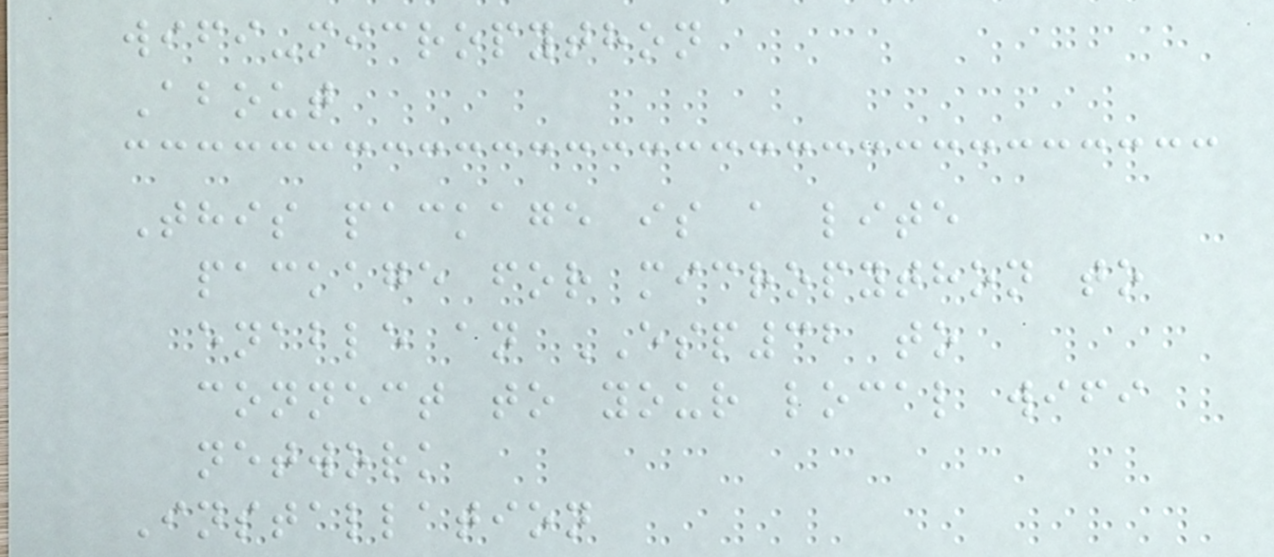wifi-micropython
About
This package is a lite
package for micropython to
enable an ESP32 to
connect to your local wifi
network
Installation
